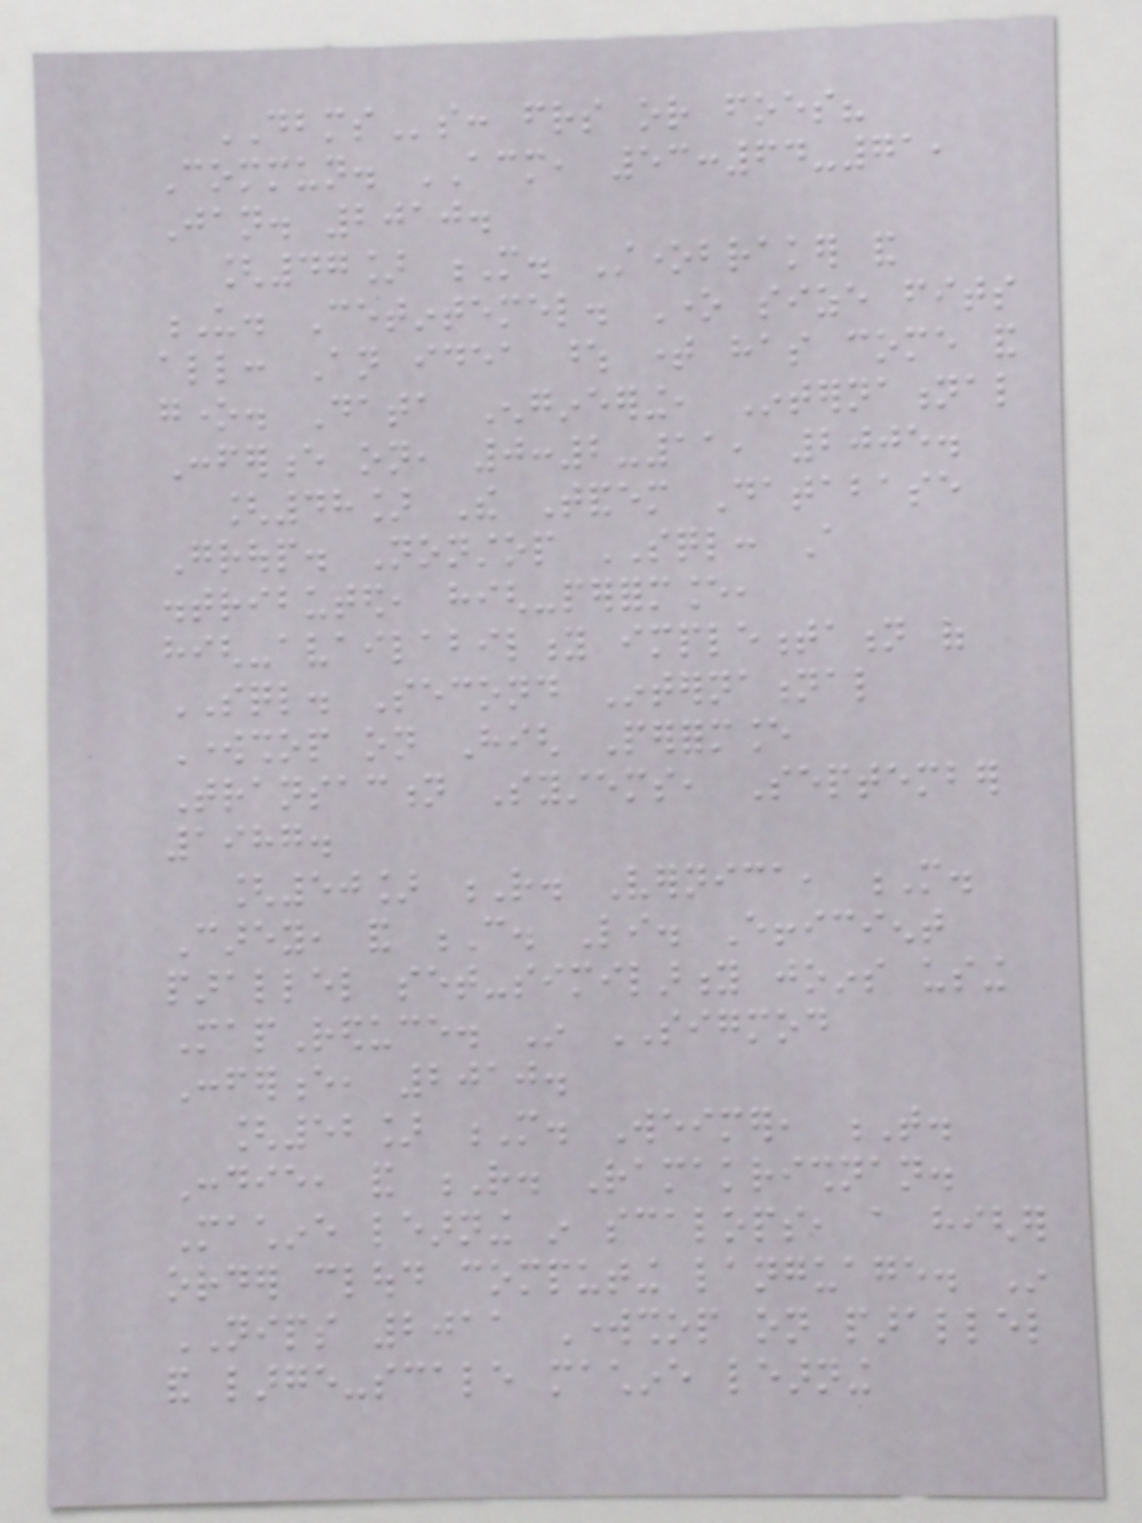DBMSs: friends or foes?
Commun. ACM, 53:64-71,
Jan. 2010.
[47] M. Stonebraker and
U. Cetintemel. One size fits
all: An idea whose time has come and
gone. Data Engineering, International
Conference on, 0:2-11, 2005.
[48] The Tandem Database
Group. Nonstop SQL: A
distributed, high-performance,
high-availability implementation of
SQL. Second International
Workshop on High Performance
Transaction Systems, September
1987.
[50] R. Vernica, M.
Carey, and C. Li. Efficient
parallel set-similarity joins using
MapReduce. In SIGMOD
Conference, 2010.
[52] M. Weimer, T.
Condie, and R. Ramakrishnan.
Machine learning in scalops, a higher
order cloud computing language. In
NIPS 2011 Workshop on parallel
and large-scale machine learning
